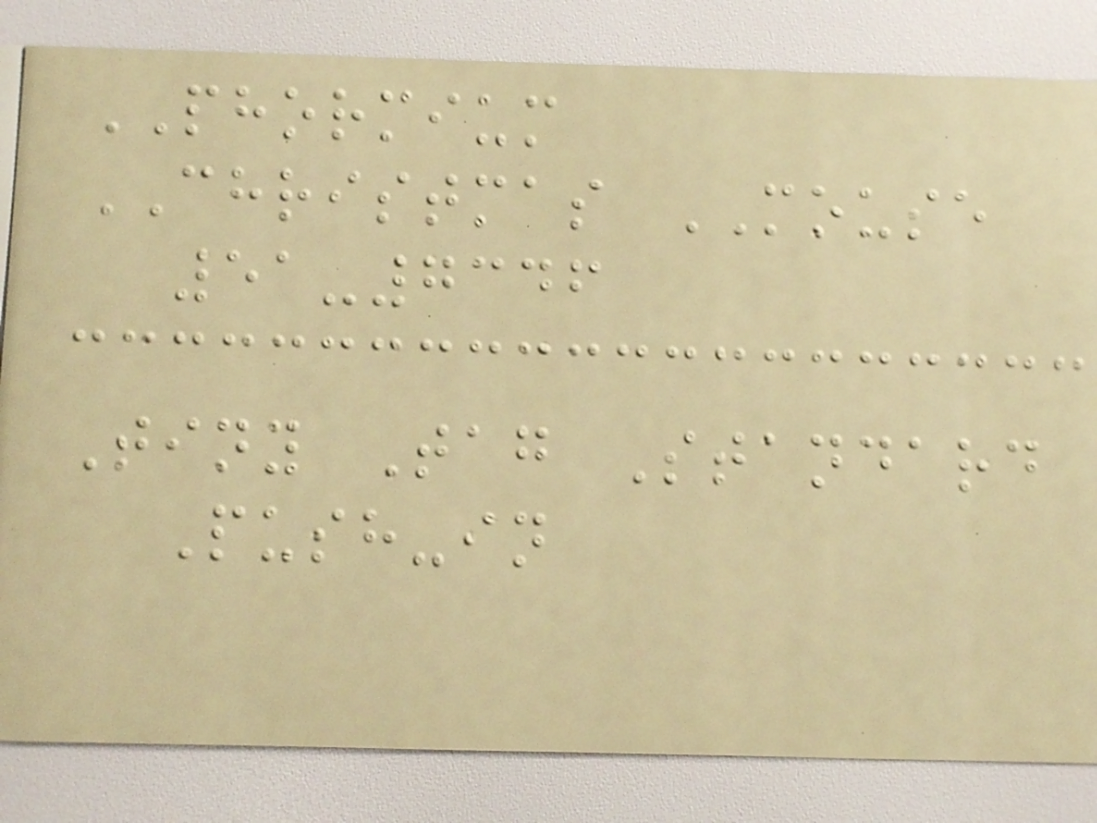PHORMIUM
CHRISTMAS MOUSE
51-7346
Tiny Tag Standard
Push-in
